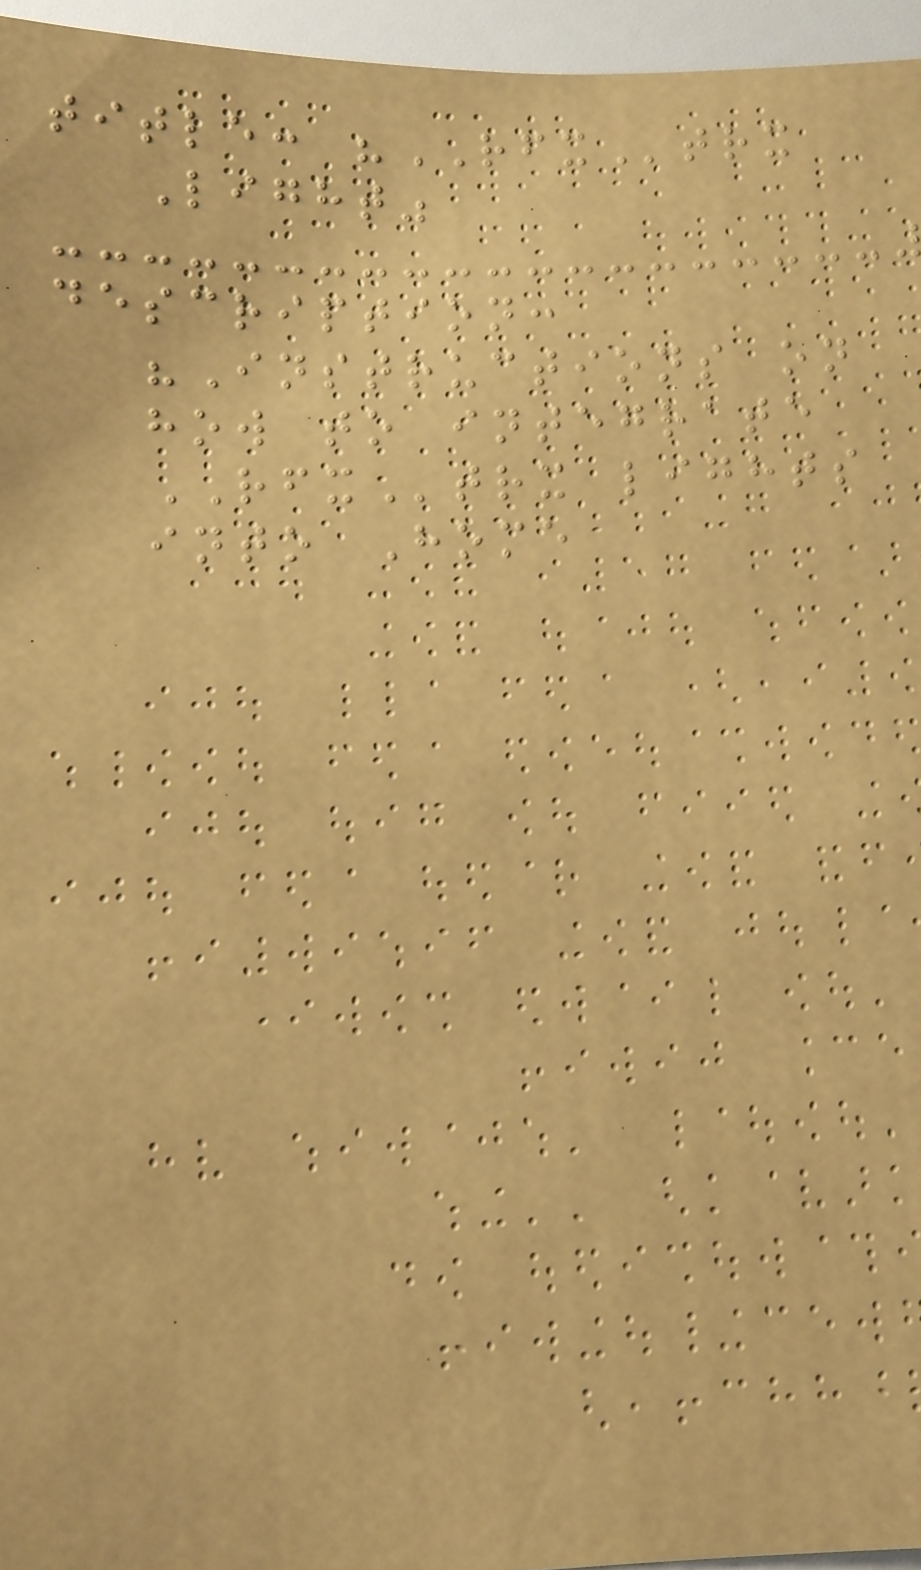title: "RFXtrx
Light"
description:
"Instructions on
how to integrate
RFXtrx lights
into Home
